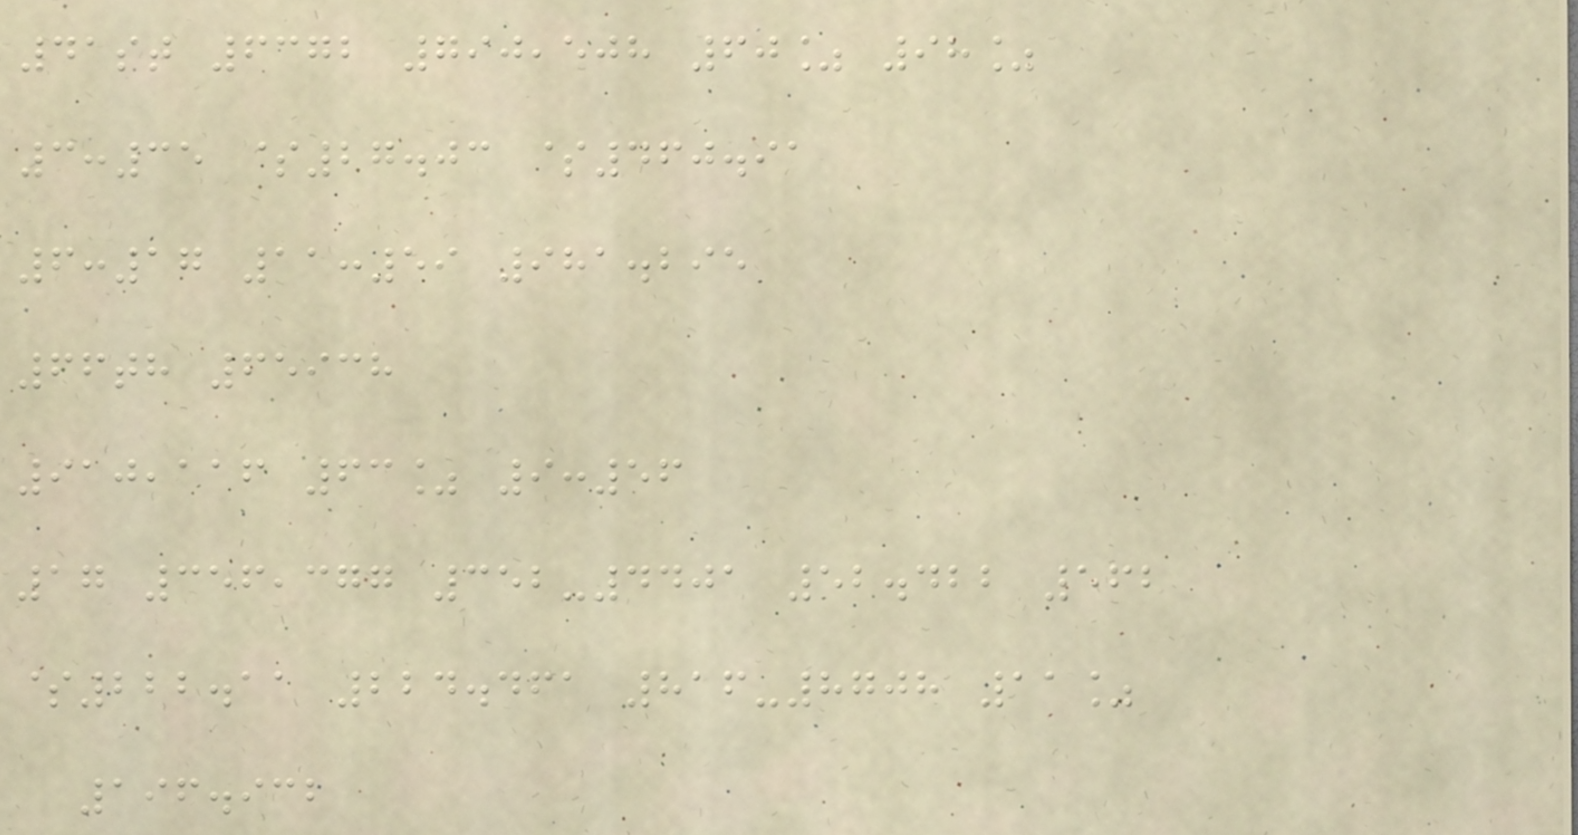41st 6372 790,508 60% 98%
3:35 $27.03 $460.91
6:17 11:59 981.295
66th 65938
910,116 63% 9:56
17 356,377 352-4401 52.422 562
$222.11 224.461 816-8708 11%
196.932
